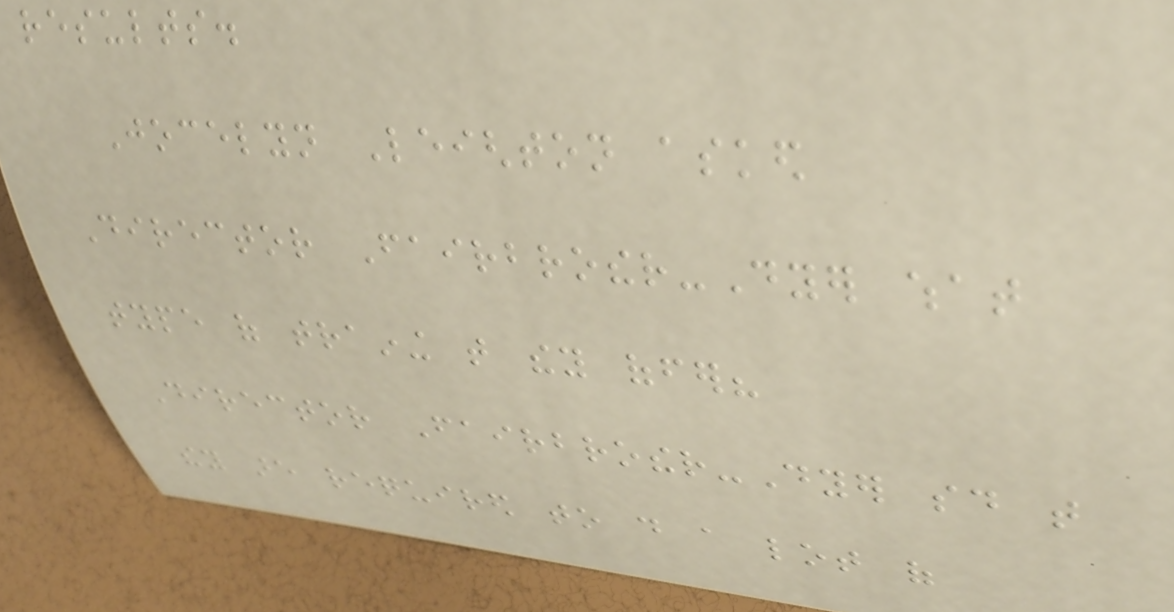results.
Jocelyn Leighton asked
Director Fairbrother-Dyer what
type of training that they offer?
Director Fairbrother-Dyer said that
they are required to do a lot of
